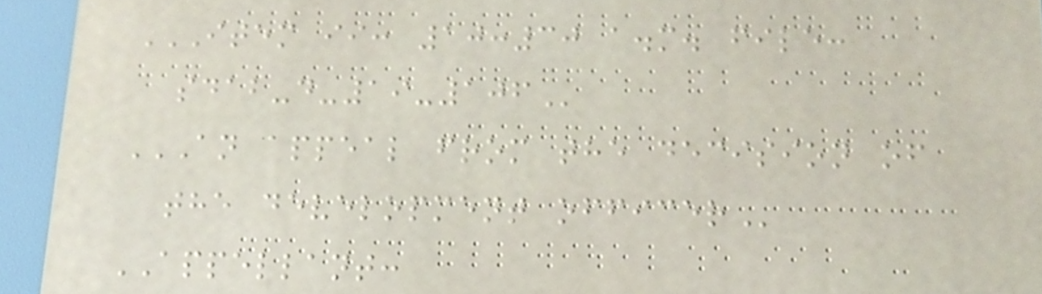ITEM II: 10:30 A.M. FILE:
SDAB-D-19-106
AN APPEAL FROM THE DECISION OF
THE DEVELOPMENT OFFICER
APPELLANT:
